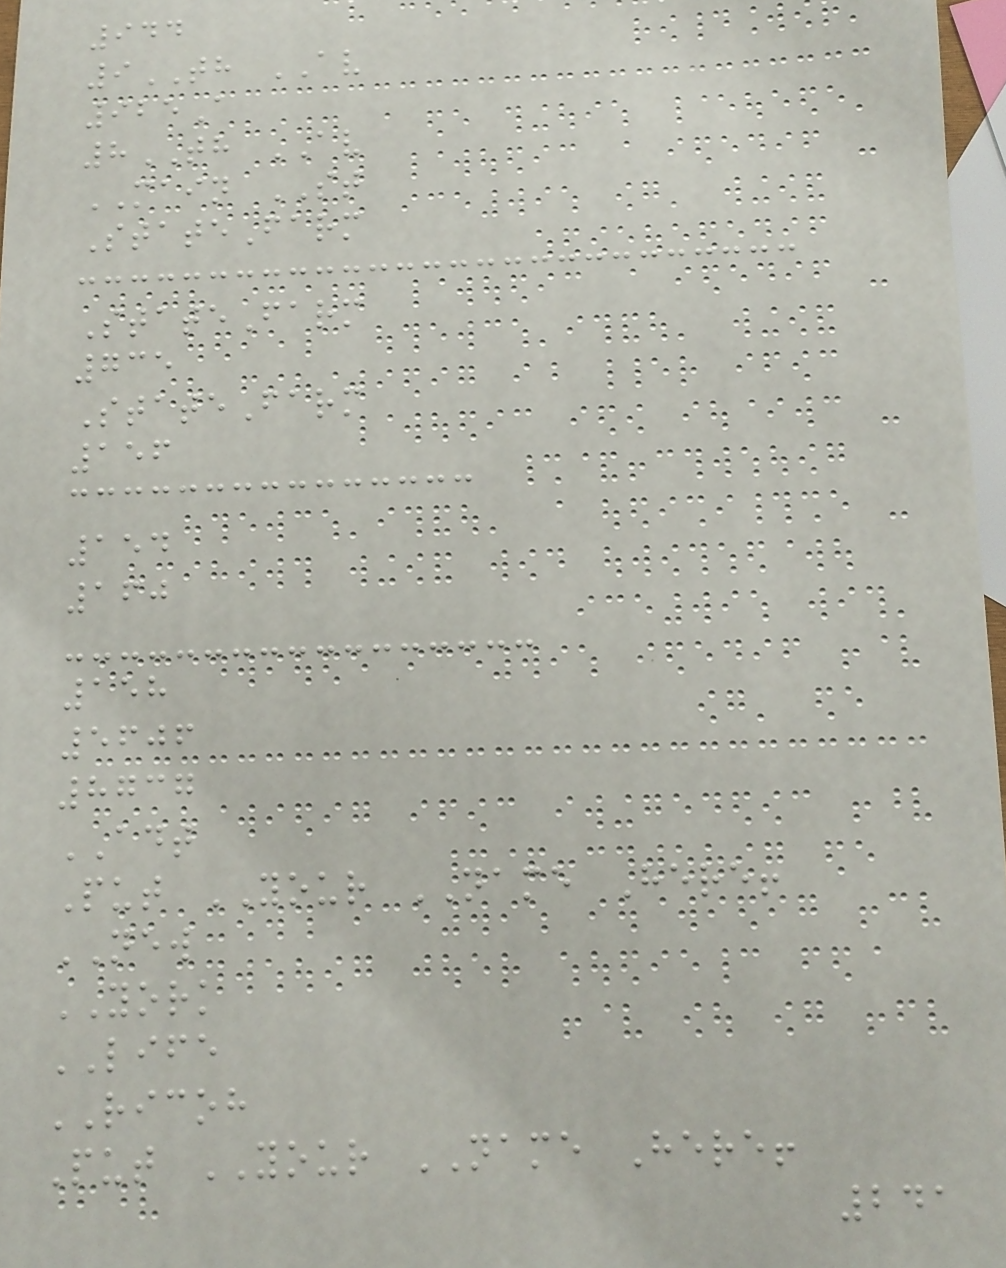944
9TH AV
925A
8TH AV
MAIN ST
StateFarm
StateFarm
735
StateFarm
156
154
160
158
5606
8737
ADT
Put YOUR NAME Here!
NEW
YORK
LIFE
RICOH
Put YOUR NAME Here!
241
